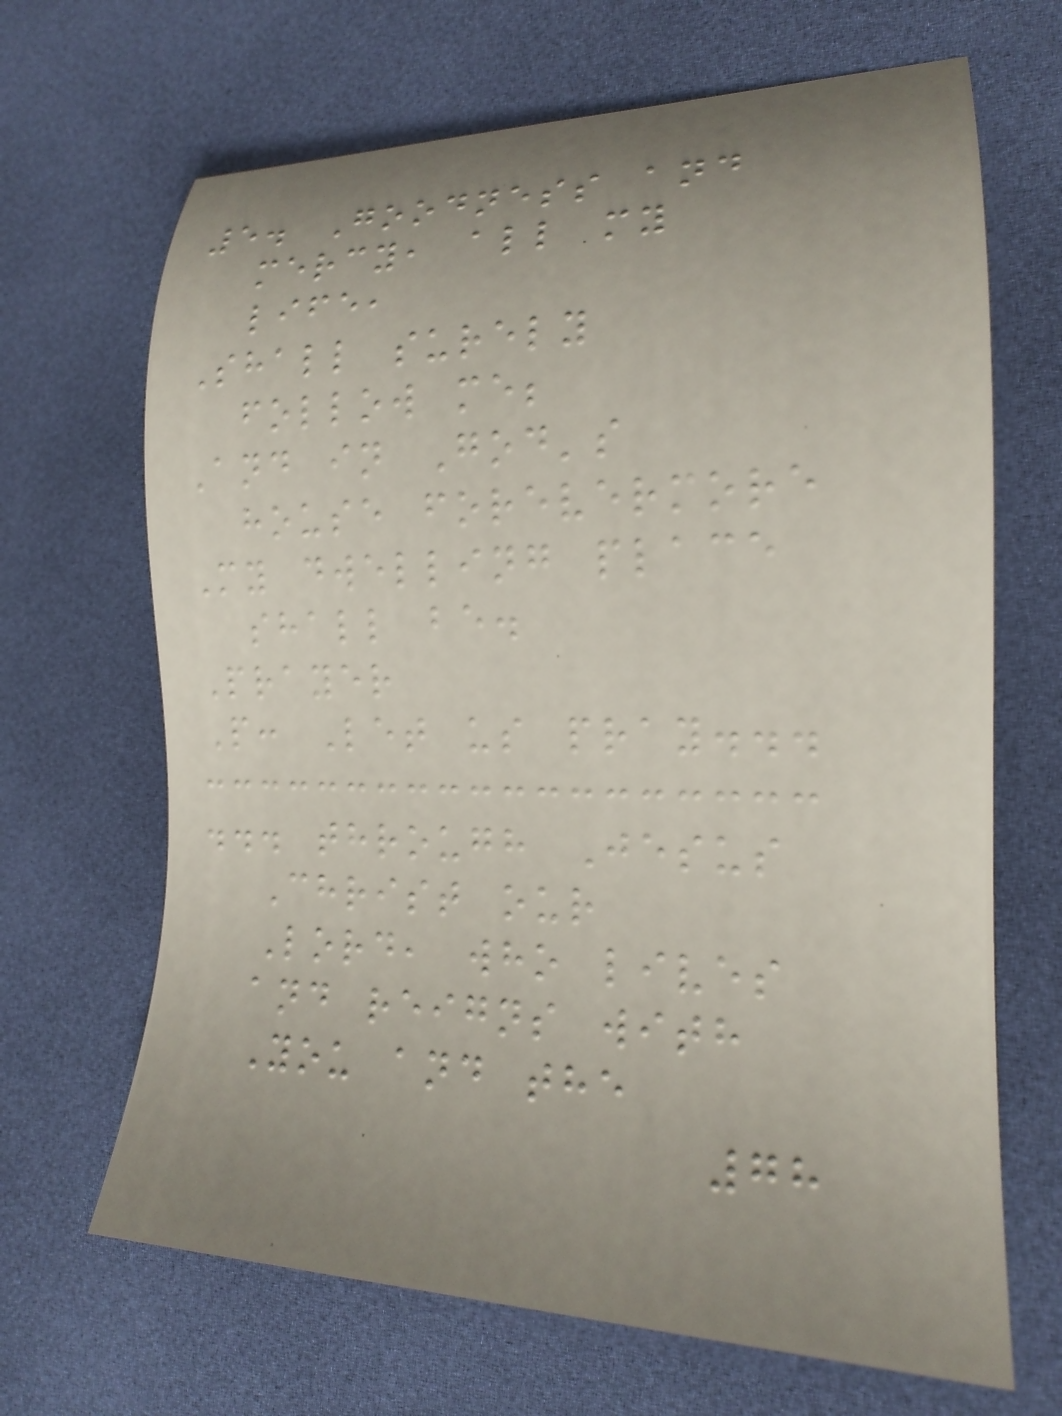5. Goodness and
mercy, all my
life,
Shall surely
follow me;
And in God's
house forevermore
My dwelling place
shall be.
Prayer
P: Let us pray...
... through Jesus
Christ our
Lord, who lives
and reigns with
You and the
78
